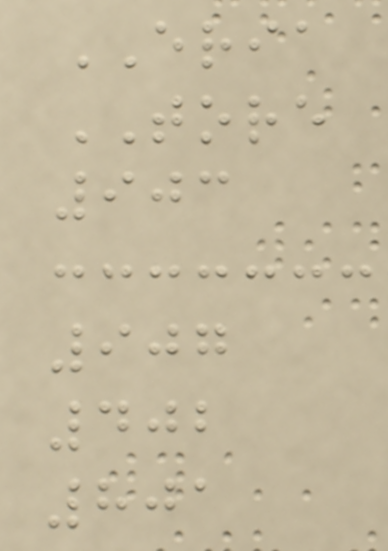ERIA
TORE
903
907
402
801
